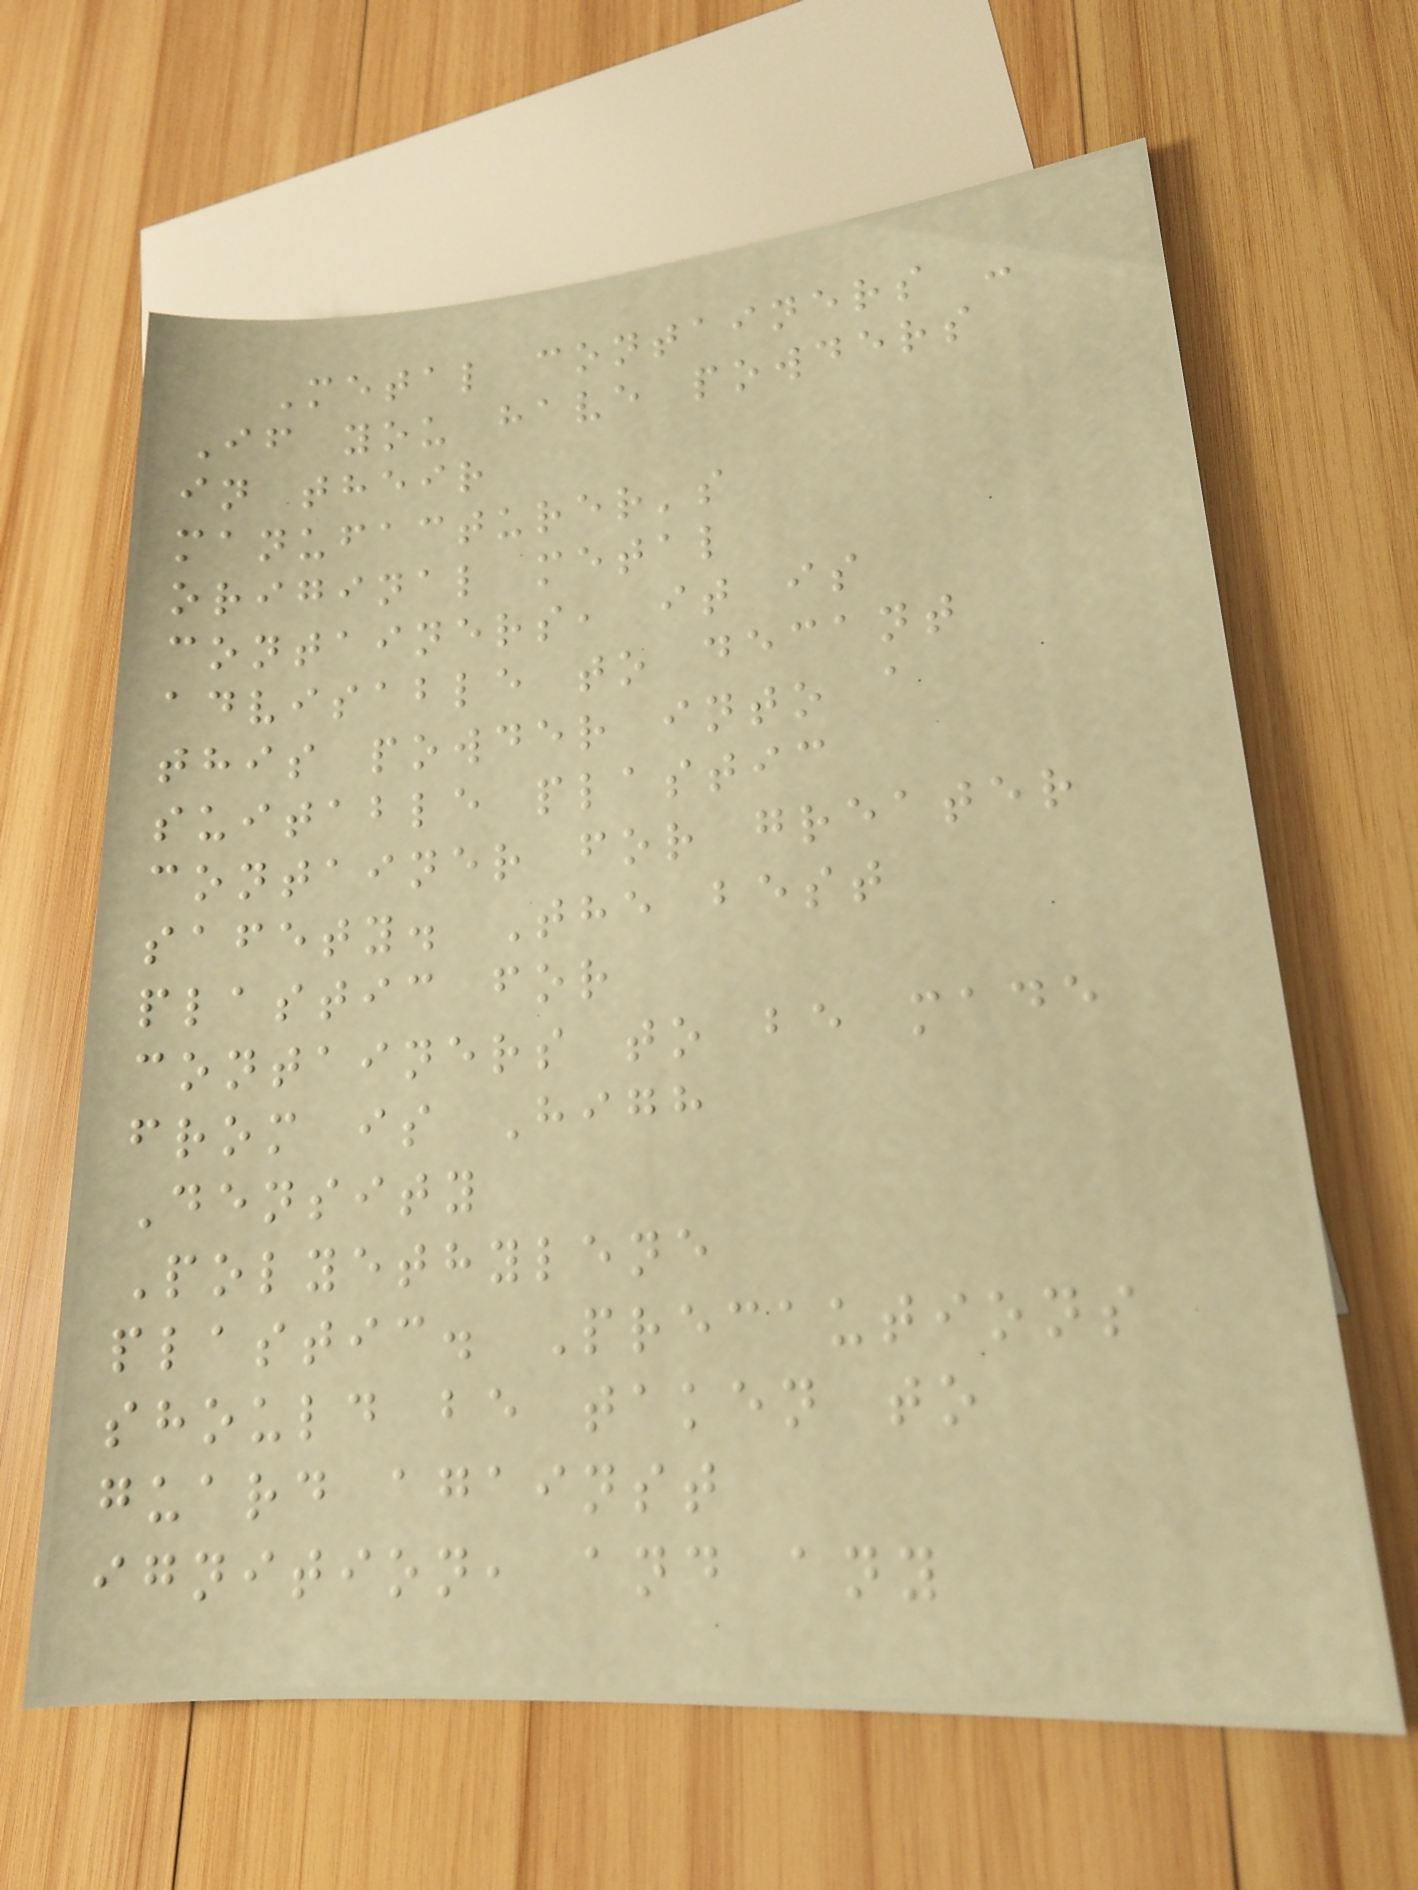Metal containers -
If you have powders
in their
manufacturer's
original metal
containers, it is
advisable to decant
this powder into a
suitable plastic
container for greater
safety. The best
plastic for
containers to be made
from is High
Density
Polyethylene
plastic. Precautions
should be taken to
guard against
ignition, and any
